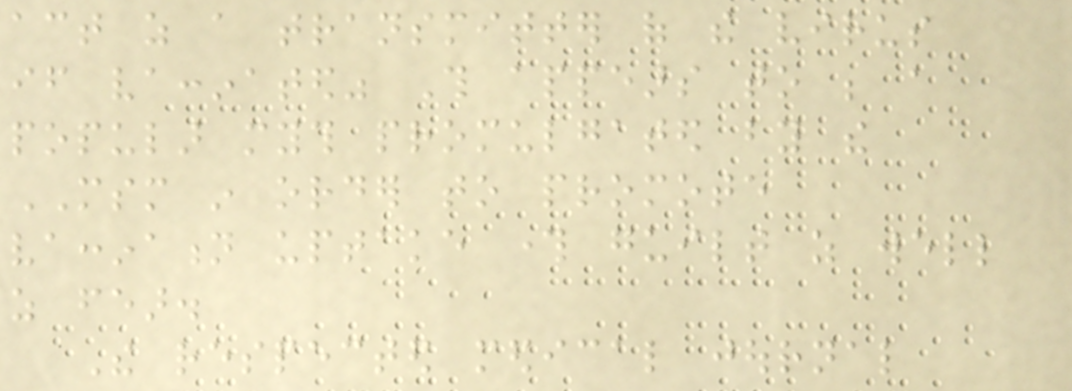act as a transmitter of the virus
if vaccinated" This appears to be a
popular myth promulgated by the
MSM in order to promote
vaccination uptake through guilt as well
as fear.
The respected medical journal
